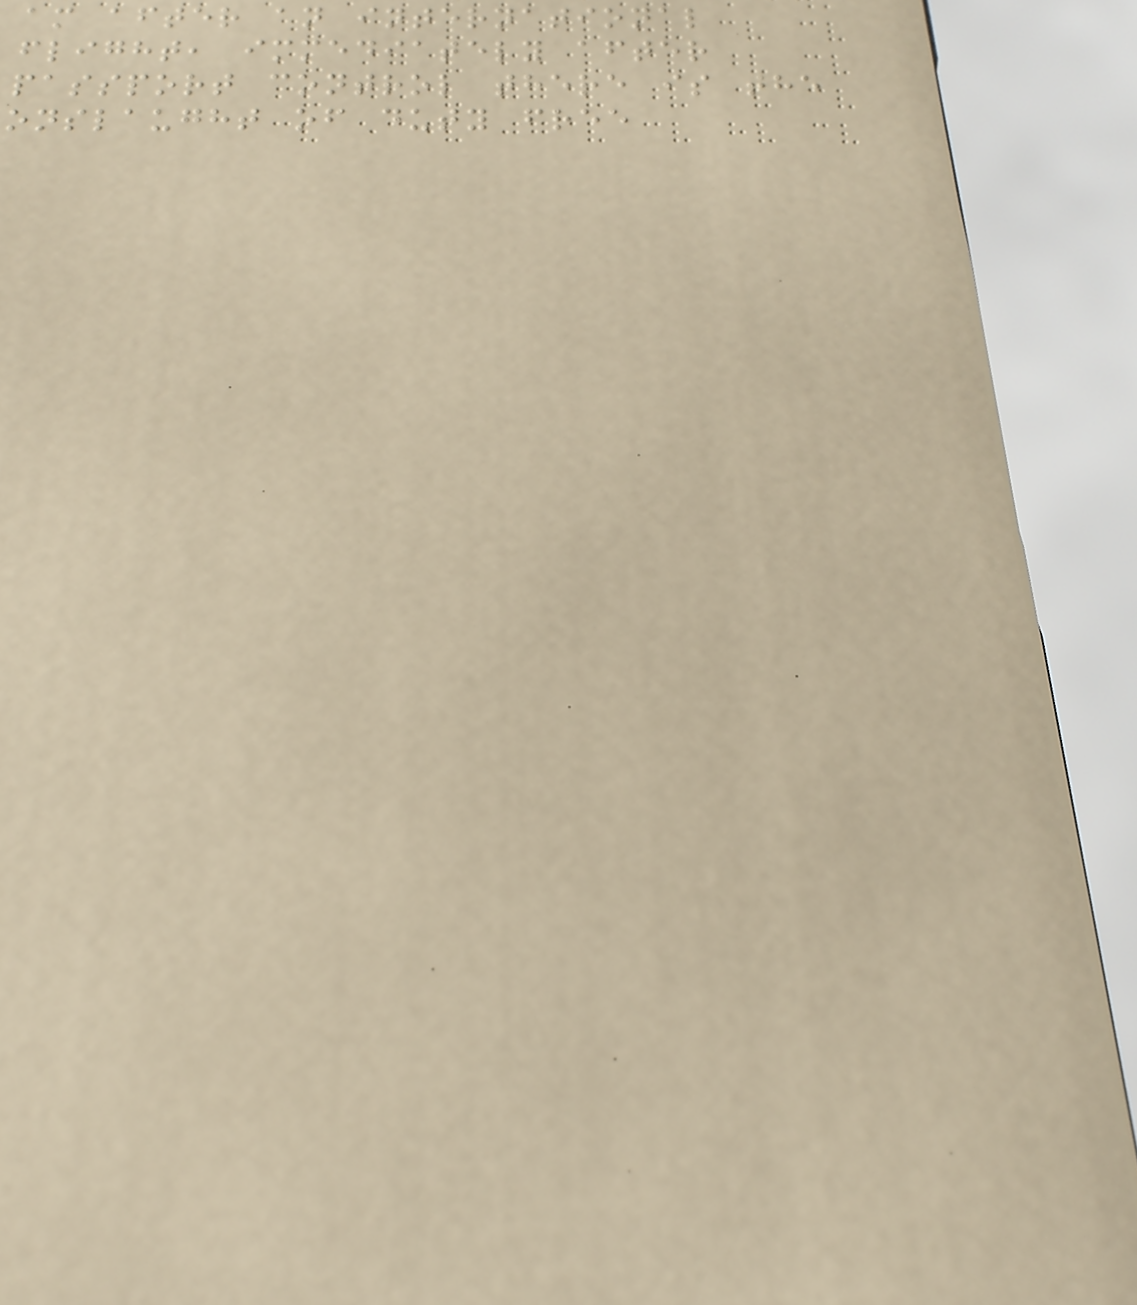am after an international
flight, immediately after
passport control there is the
onslaught of duty free
